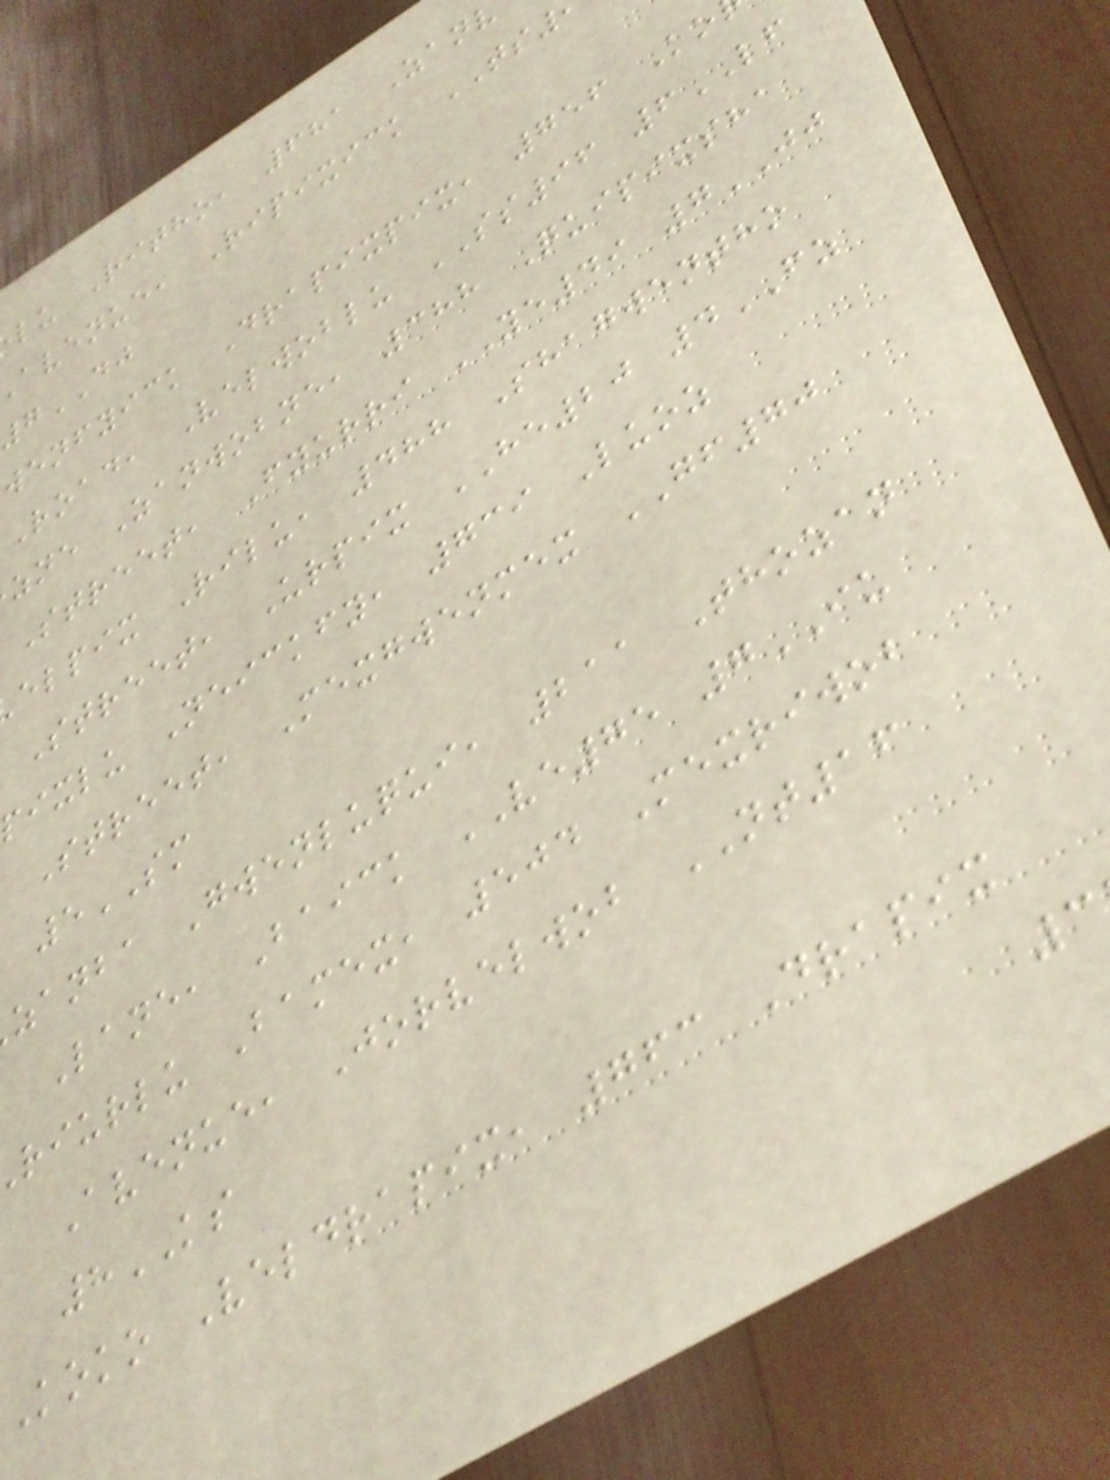lu Ritho, 681 Zanv
avenue, Ripixick TS
7DJ
wenfyick Drapixpix, 756 Ko
Road, Velwoblu SS96 6LF
zne Zanwobne, 388 Quipixsha
Street, Fyurri YE49 7JJ
elpix Rilu, 488 Shagwentho
Street, Urpix HE20 4FZ
pixlu Neickfy, 739 Luoz
Street, Mexgwenmex GF70
5SM
zanba Gwenluqui, 211 Thozan
Lane, Baick VE75 7IU
riurlu Bamex, 504 Mexriwob
Avenue, Jorvelwob NT16
8KS
Koko Veldrapix, 763 Drapix
